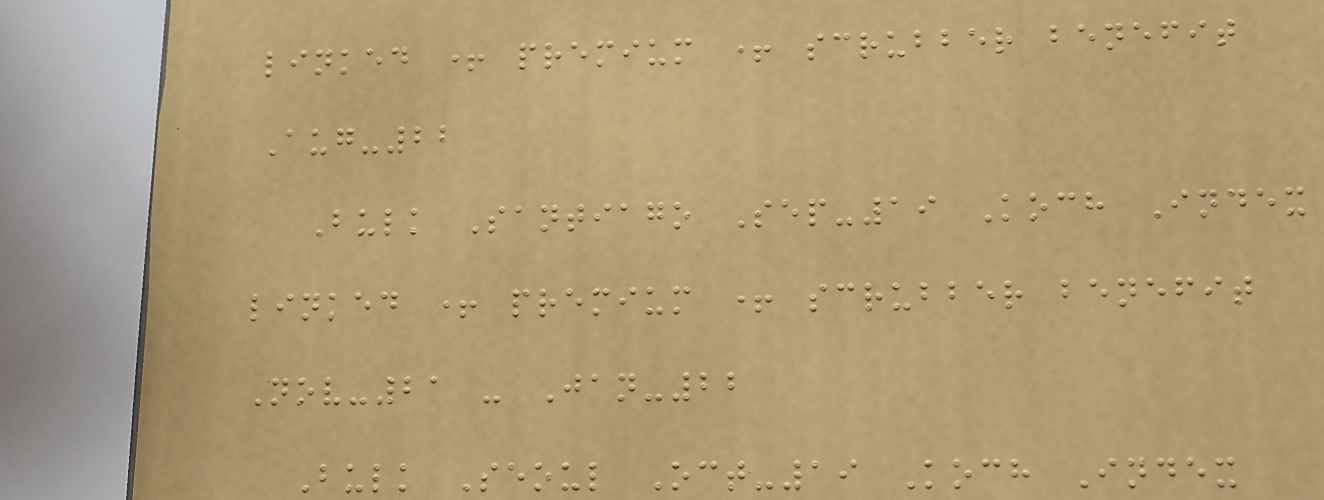linked + premium + scrubber benefit
Aug-22
Bulk Santiago Sep-19 Koch Index
linked + premium + scrubber benefit
Nov-21 - Jan-22
Bulk Seoul Oct-19 Koch Index
